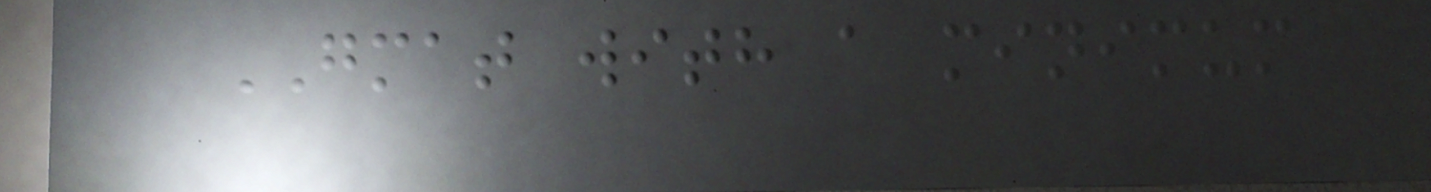GMAT with a minimum
